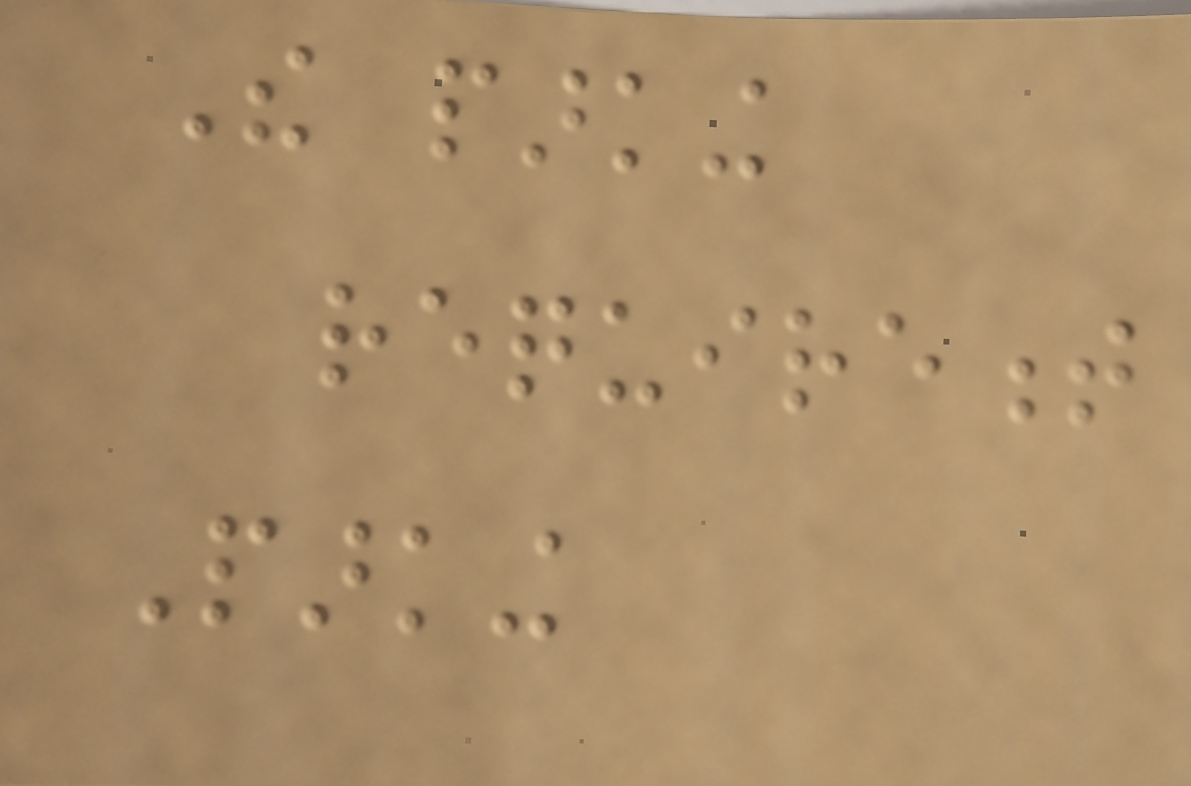The parking
requirement
Parking
